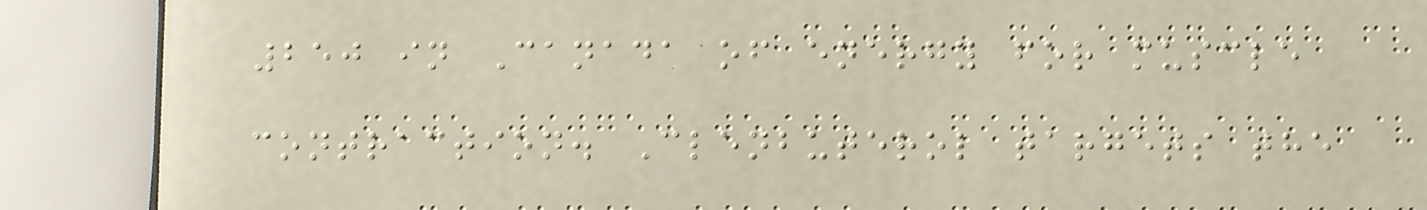250 in Canada of energy for muscle
contraction. Clenbuterol targets the
